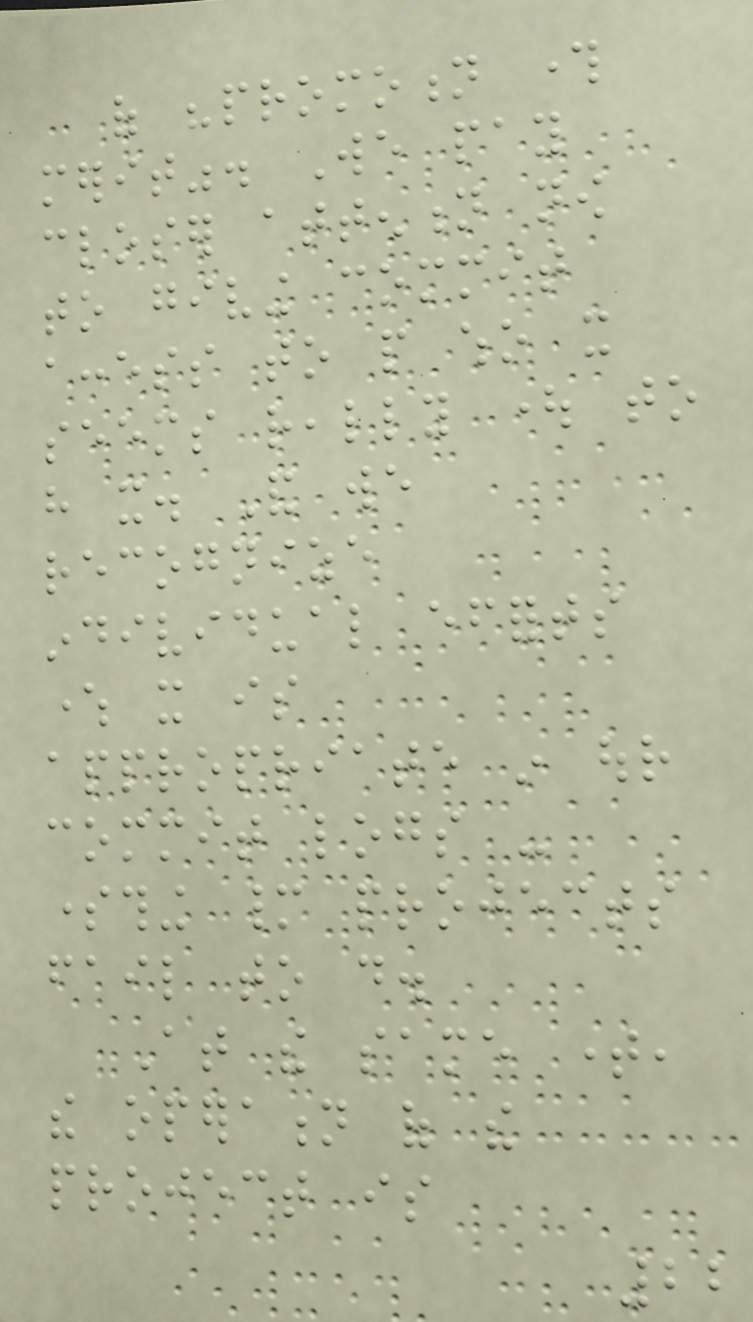of "promotion through
merit". We pay
closer attention now
to giving commit
access to people who it
seems really ought to
have it. And we
recognize
individual efforts
where it is
appropriate in our
commit logs -
something many projects
fail to do.
At the same time,
the operation of the
project is
22
